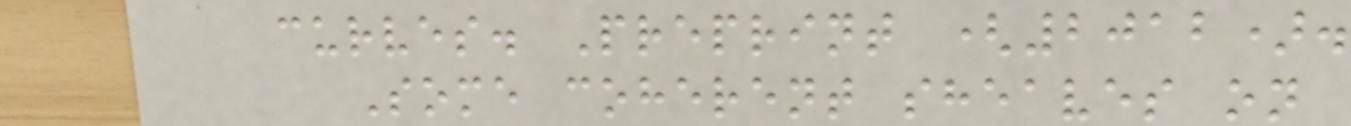curves. Preprint (2012).
Some coherent sheaves on
